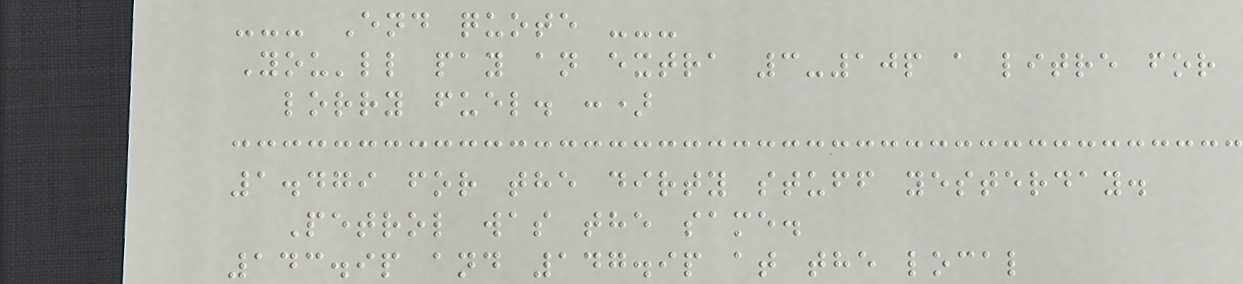--- End quote ---
You'll pay an extra 3-10p a litre for
lorry fuel. :)
1.479 for the dirty stuff yesterday.
Petrol was the same.
143.9p and 147.9p at the local
